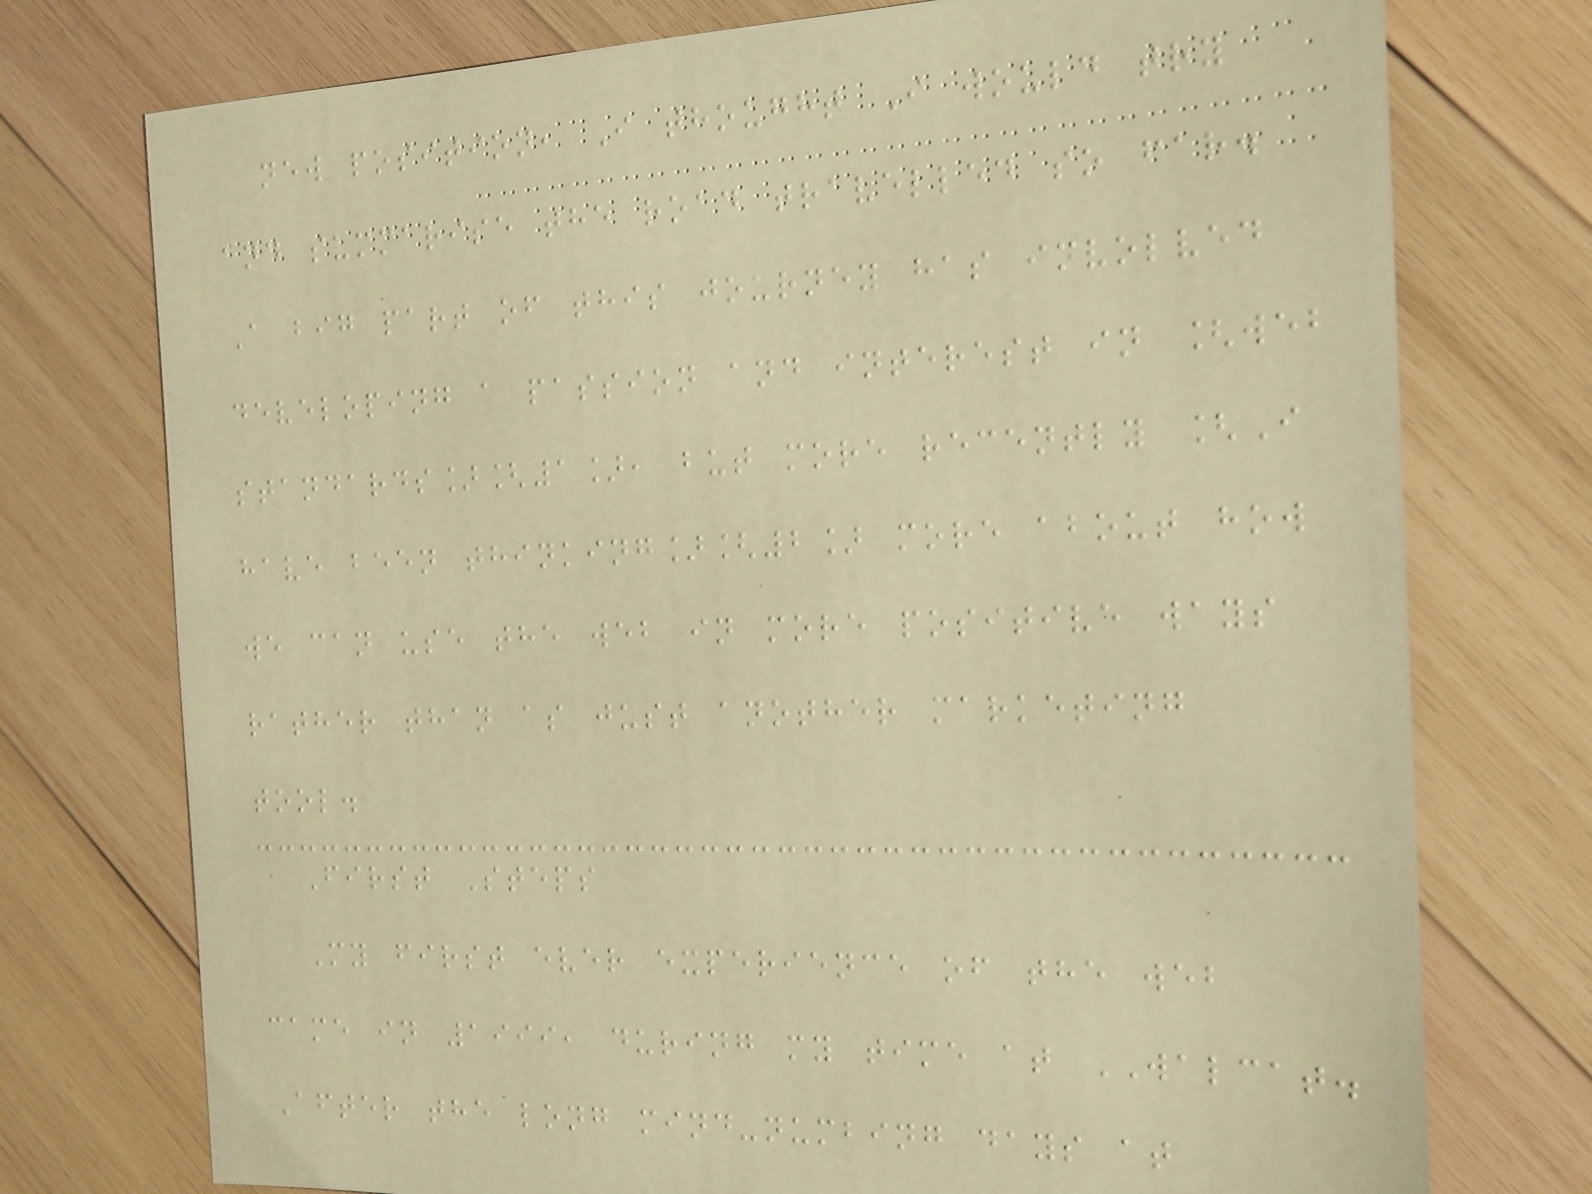new position, I thought I would try
and summarise the road travelled so far.
A big part of this journey has involved
developing a passion and interest in [web
standards][1], but more recently [I
have been thinking][2] more about how
we can use the web in more positive ways
rather than as just another marketing
tool.
First Steps
My first ever experience of the web
came in 1999, during my time at WALCAT.
After the long mind-numbing days at
